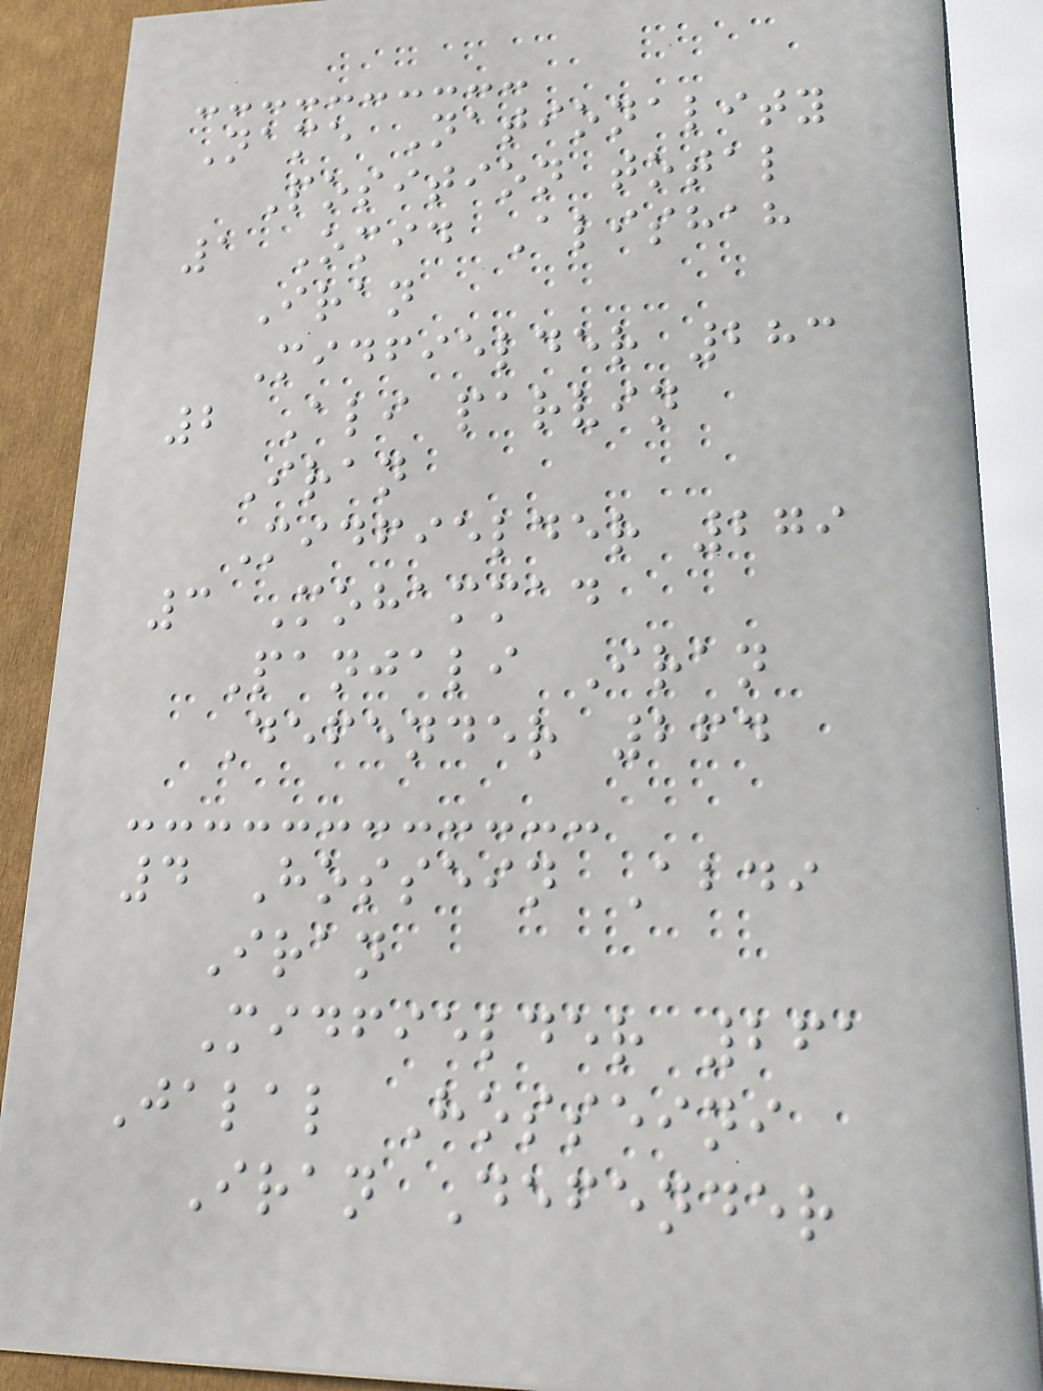Name Nationality
Position total
1 Omid Alishah
Iran
Midfielder 283
2 Ali parvin
Iran
Midfielder 279
3 Mohammad
Panjali Iran
Defender 264
4 Hossein Abdi
Iran
Midfielder 261
Jalal Hosseini
Iran Defender
